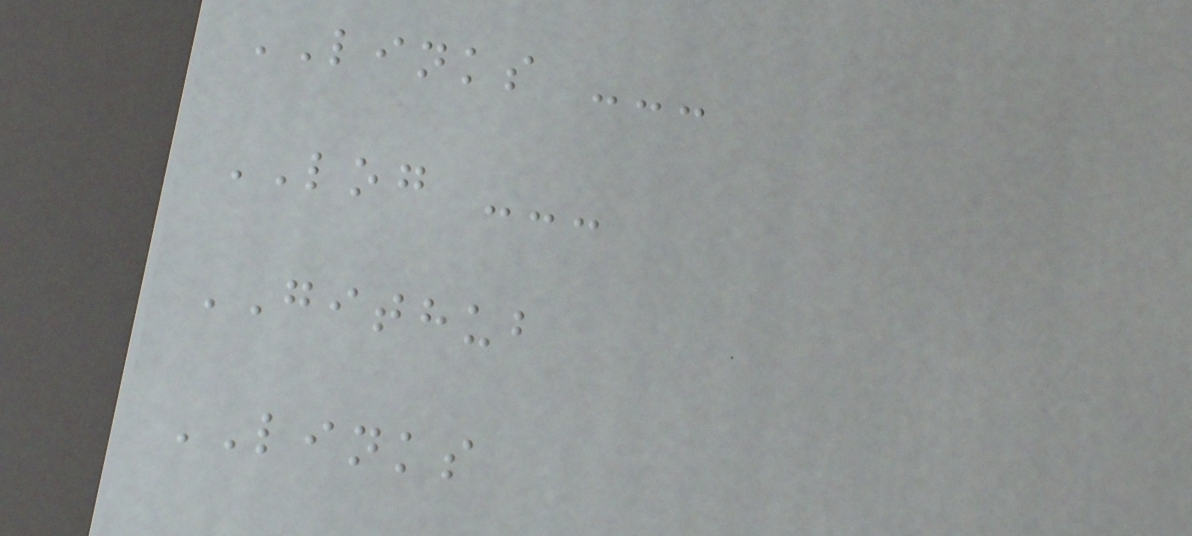LINKS ---
LOG ---
GITHUB
LINKS
